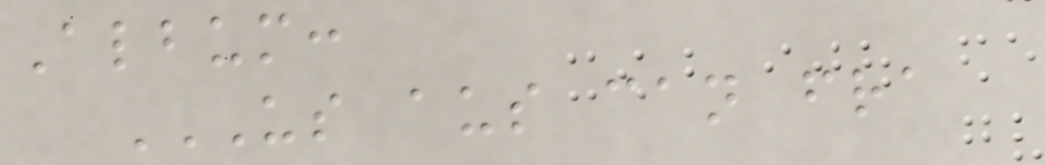Album:
US AUS CAN FRA
